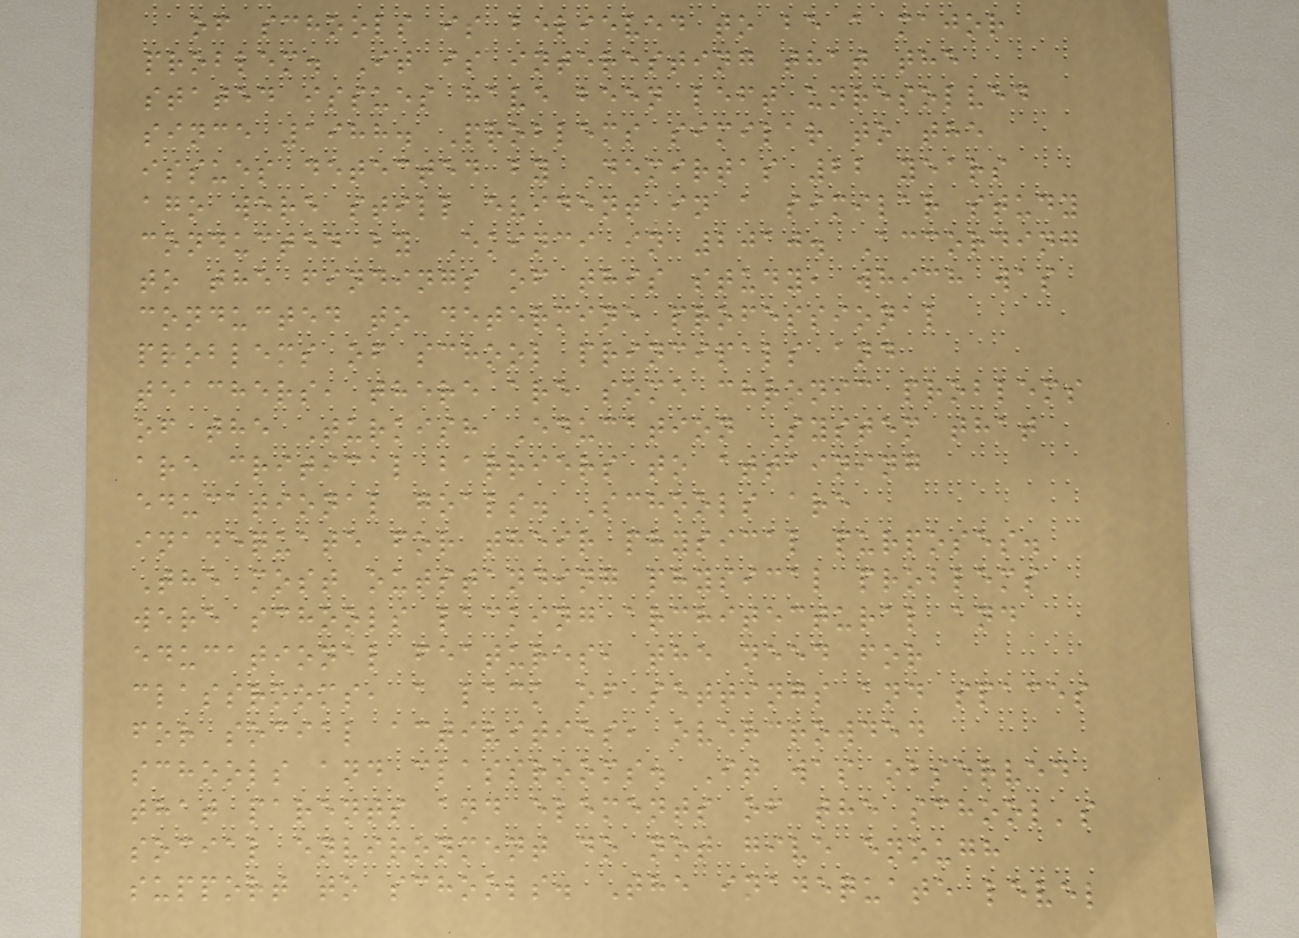of schools is believed to be a major
problem. It is interesting that the
stated issues have been left unresolved
since 1988. Problems similar to the
issues detected by Demirtas 22 years
ago were still evident in a similar study
conducted by Ekinci in 2010. According
to the findings of this study, which was
conducted to determine professional
problems of school principals and
teachers, there are some chronic problems
of the Turkish Education System that
are critical barriers to attaining
educational goals. Schools are
inadequate for their physical purposes.
The most outstanding physical problems
were schools lacking architectural and
educational features, the need for
classrooms, a lack of settings and spaces
for social activities, overcrowded
schools and classrooms. It was observed
that parents and elements of the school's
social environment do not give enough
support to schools. The inadequate level
